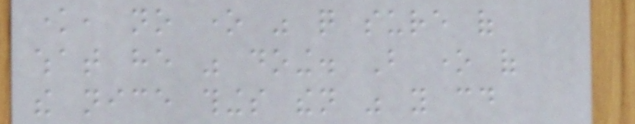know, no one was quite sure of
what he was doing. But one of
the nice things then was you could
